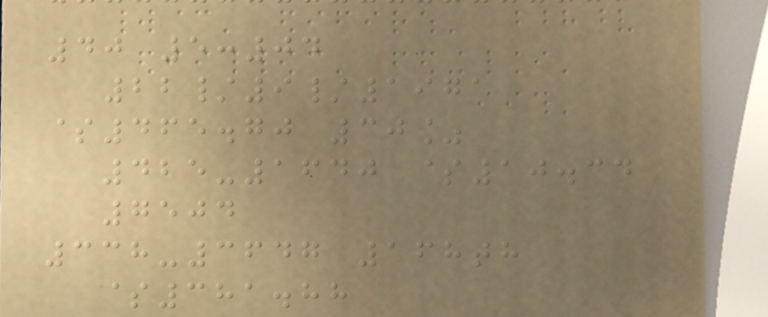40 5:04
22/9/1971
$465.70 30%
425-1640 $10.34
7504
338-3647 168th
$381.88
